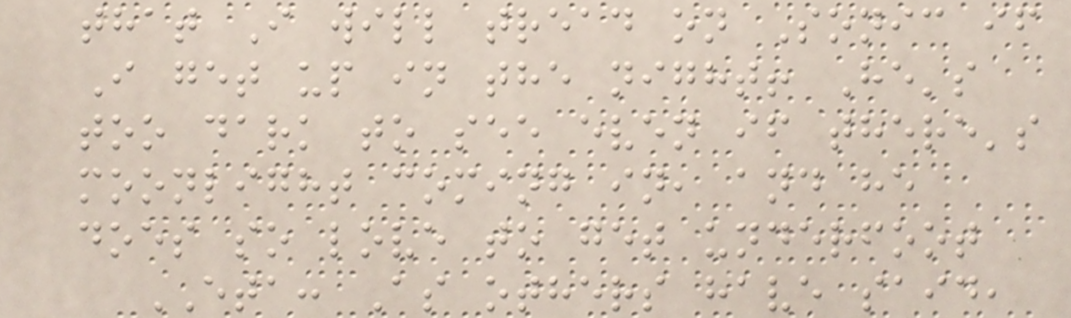that I will tread on Sonic if
I get up in the night! He's
too dark to see even if there's
moonlight coming in, and he
does so love to get underfoot
ETA: As others have said,
